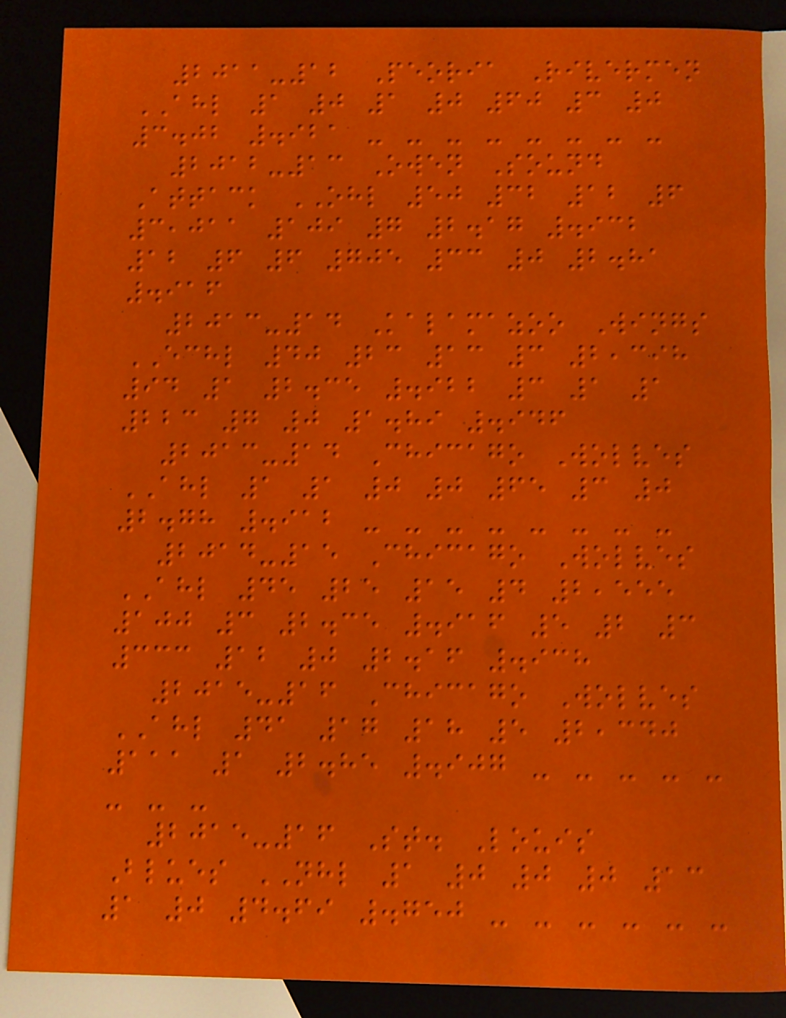2011-12 Peoria Rivermen
AHL 1 0 1 0 60 3 0
3.02 .921 - - - - - - - -
2012-13 Owen Sound
Attack OHL 50 32 12 6
3,011 109 7 2.17 .932
12 6 6 705 33 0 2.81
.916
2013-14 Kalamazoo Wings
ECHL 40 23 13 3 2,398
94 1 2.35 .922 3 1 1
223 7 0 1.89 .946
2013-14 Chicago Wolves
AHL 1 1 0 0 65 3 0
2.78 .912 - - - - - - - -
2014-15 Chicago Wolves
AHL 45 25 15 4 2,555
100 3 2.35 .916 5 2 3
333 12 0 2.16 .938
2015-16 Chicago Wolves
AHL 41 17 18 5 2,340
111 1 2.85 .907 - - - - -
- - -
2015-16 St. Louis
Blues NHL 1 0 0 0 13
1 0 4.69 .750 - - - - - -
